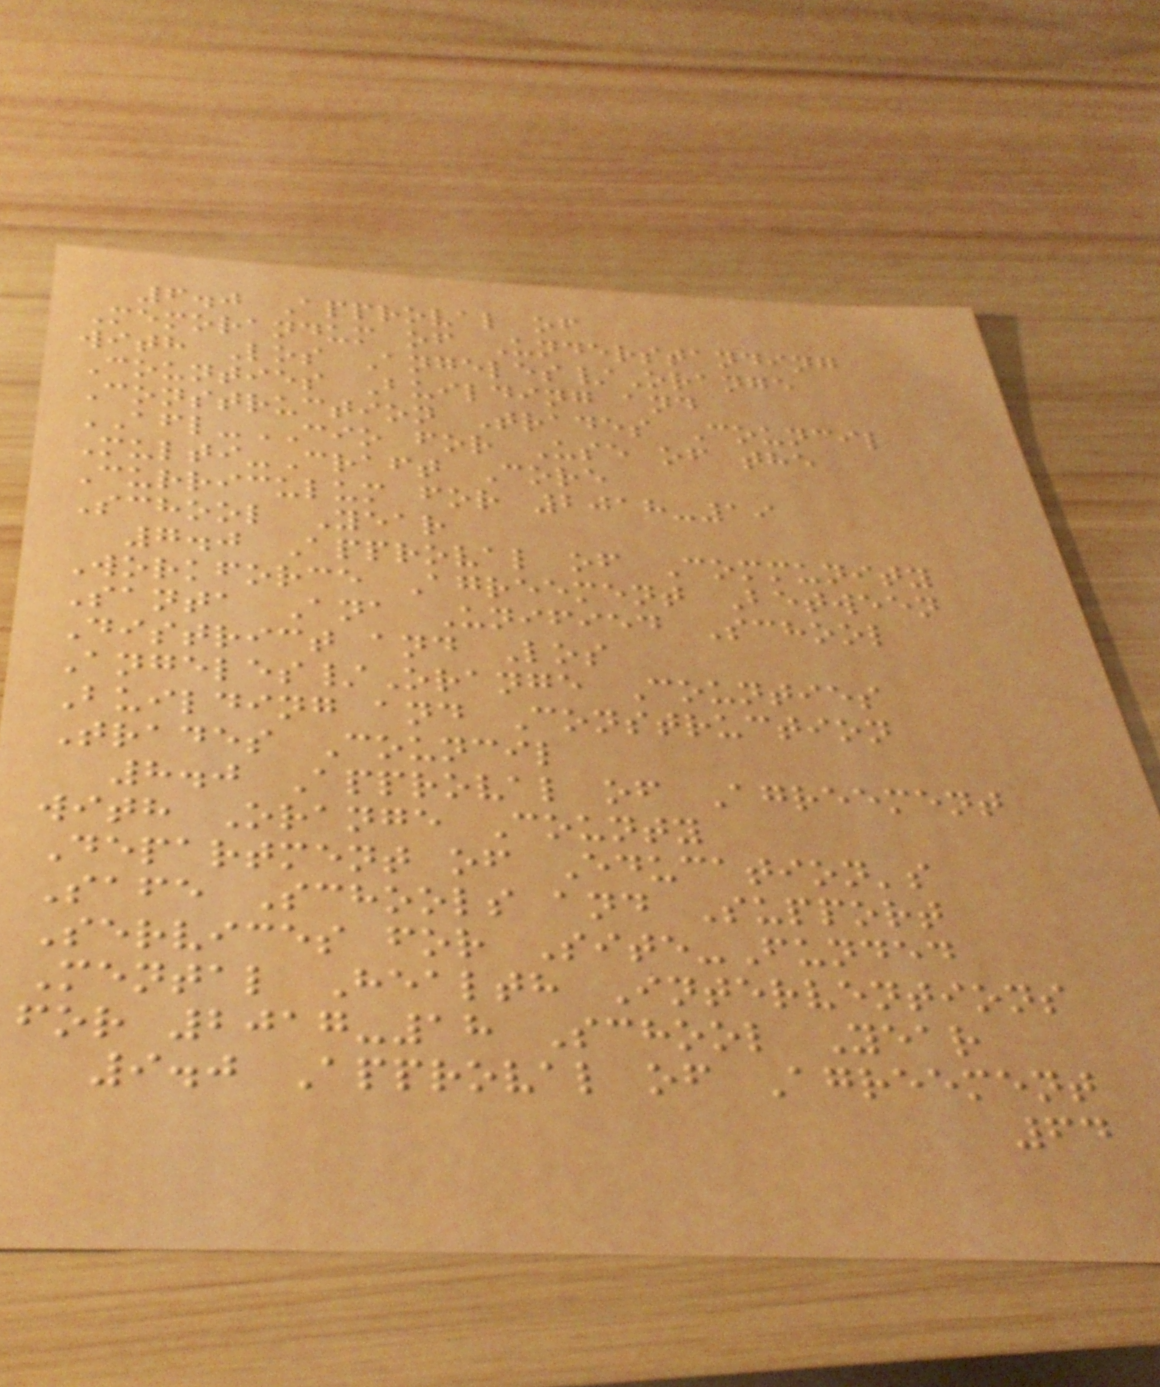6.0 Approval of
Memorandum of Understanding
with Los Angeles/Orange
Counties Building and
Construction Trades Council
AFL-CIO for Use of the
Multi-Craft Core
Curriculum for 2018-19
School Year
7.0 Approval of Community
Workforce Agreement Between
Santa Ana Unified School
District and Los
Angeles/Orange Counties
Building and Construction
Trades Council
8.0 Approval of Agreement
with Orange County
Department of Education's
Safe Schools and Support
Services for Site-Funded
Mental Health Interventions
for 2017-18 School Year
9.0 Approval of Agreement
64
